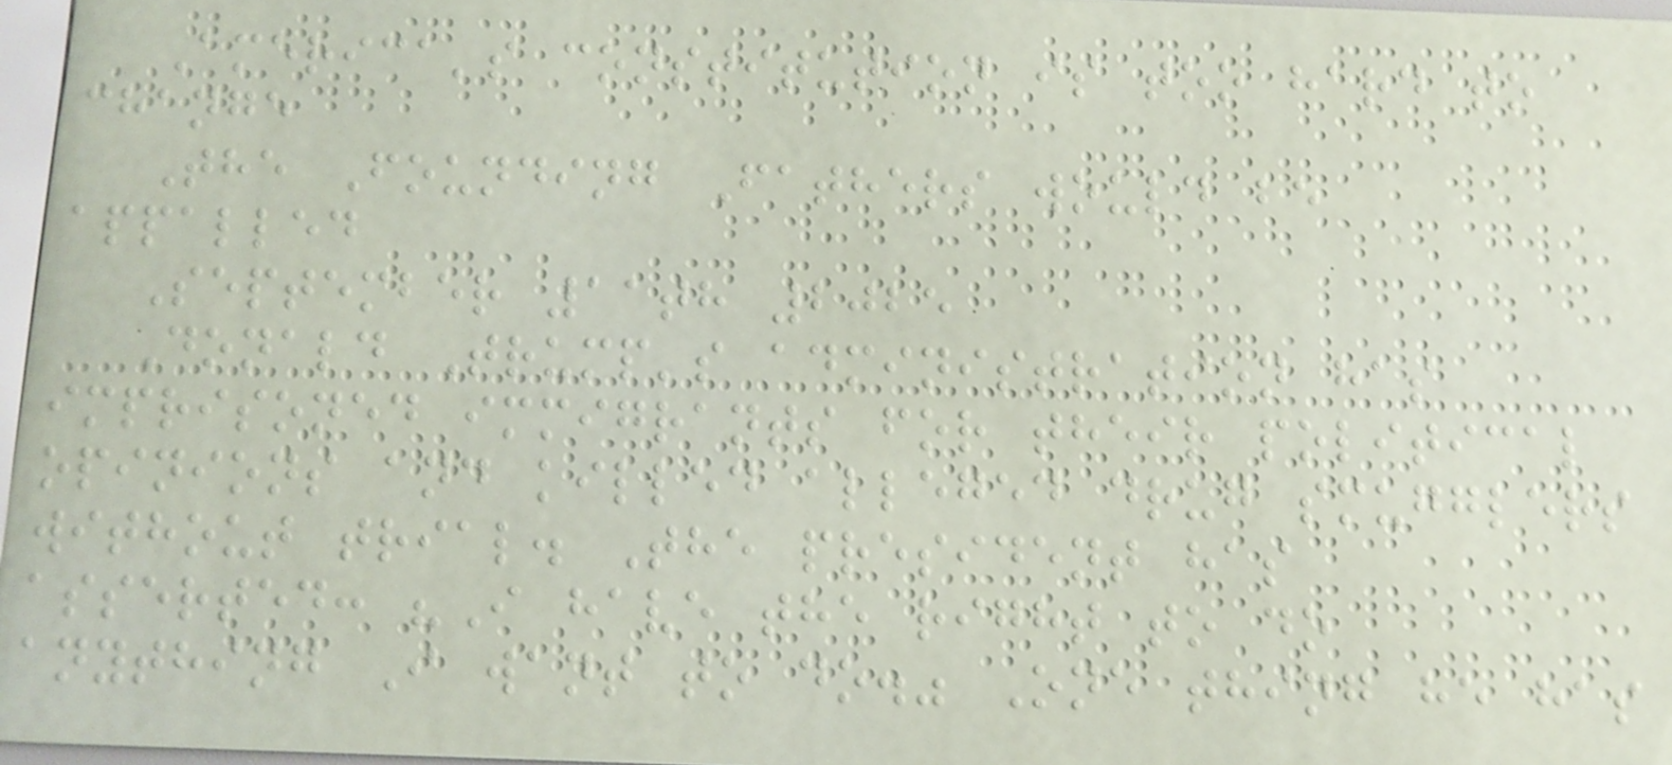America's constitution is too hard to
change
The Founding Fathers would be
appalled
September 11th 2025
Donald Trump's administration has
imprisoned immigrants for their political
opinions and killed alleged drug smugglers
without trial. The president has
asserted: "I have the right to do
anything I want to do." One thing he has
